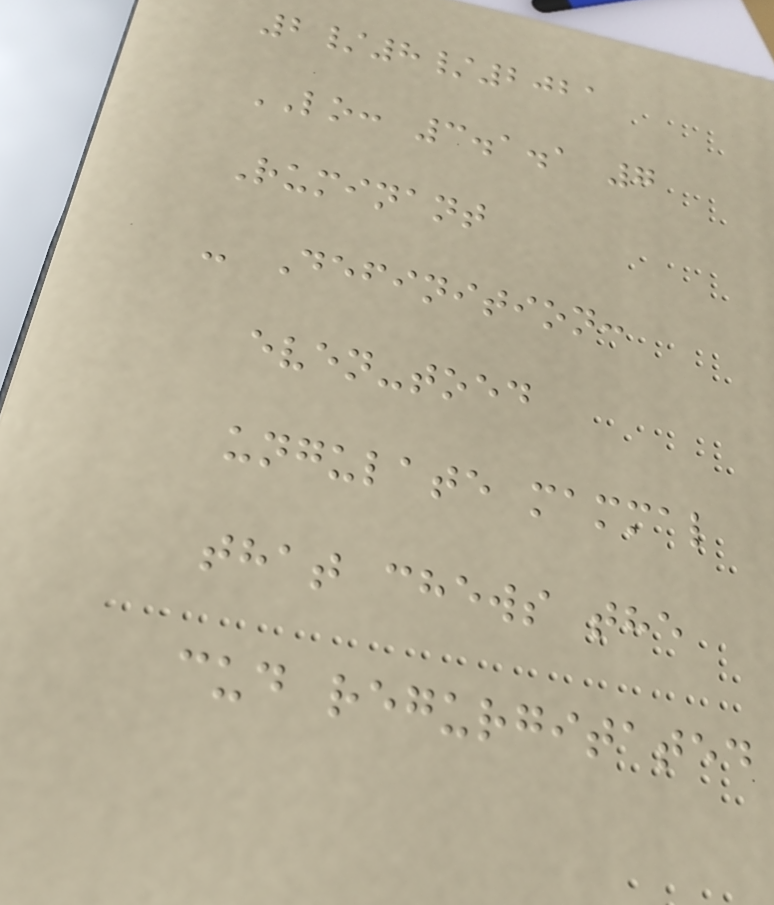2/8/2021
LO: 3.1.1 7
Ruminant
- Definition:
even-toed
ungulate mammal
that chews the
cud regurgitated
